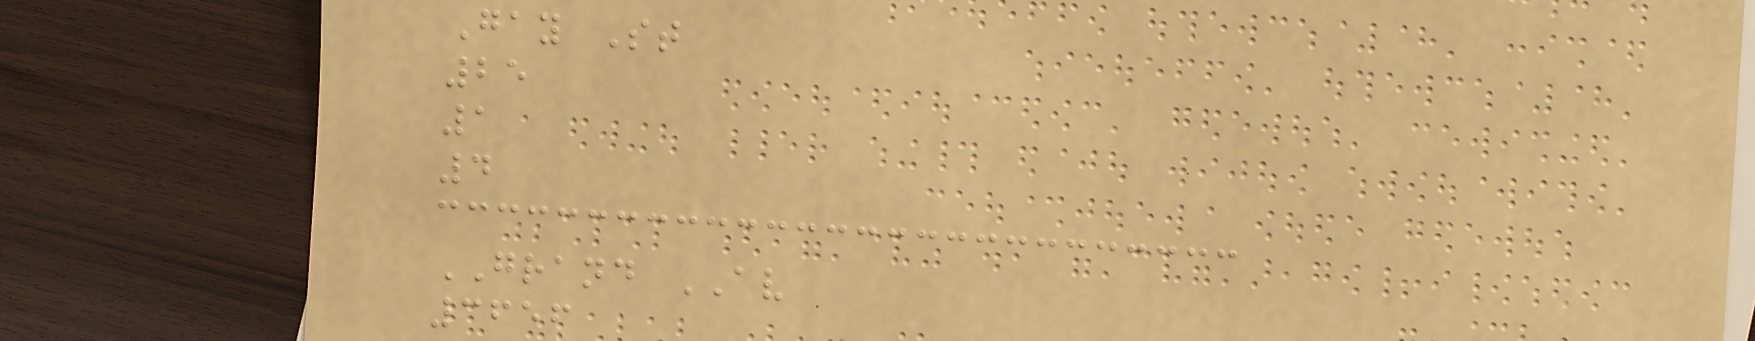Gay St
25
1
4
GRAND AV
3656
